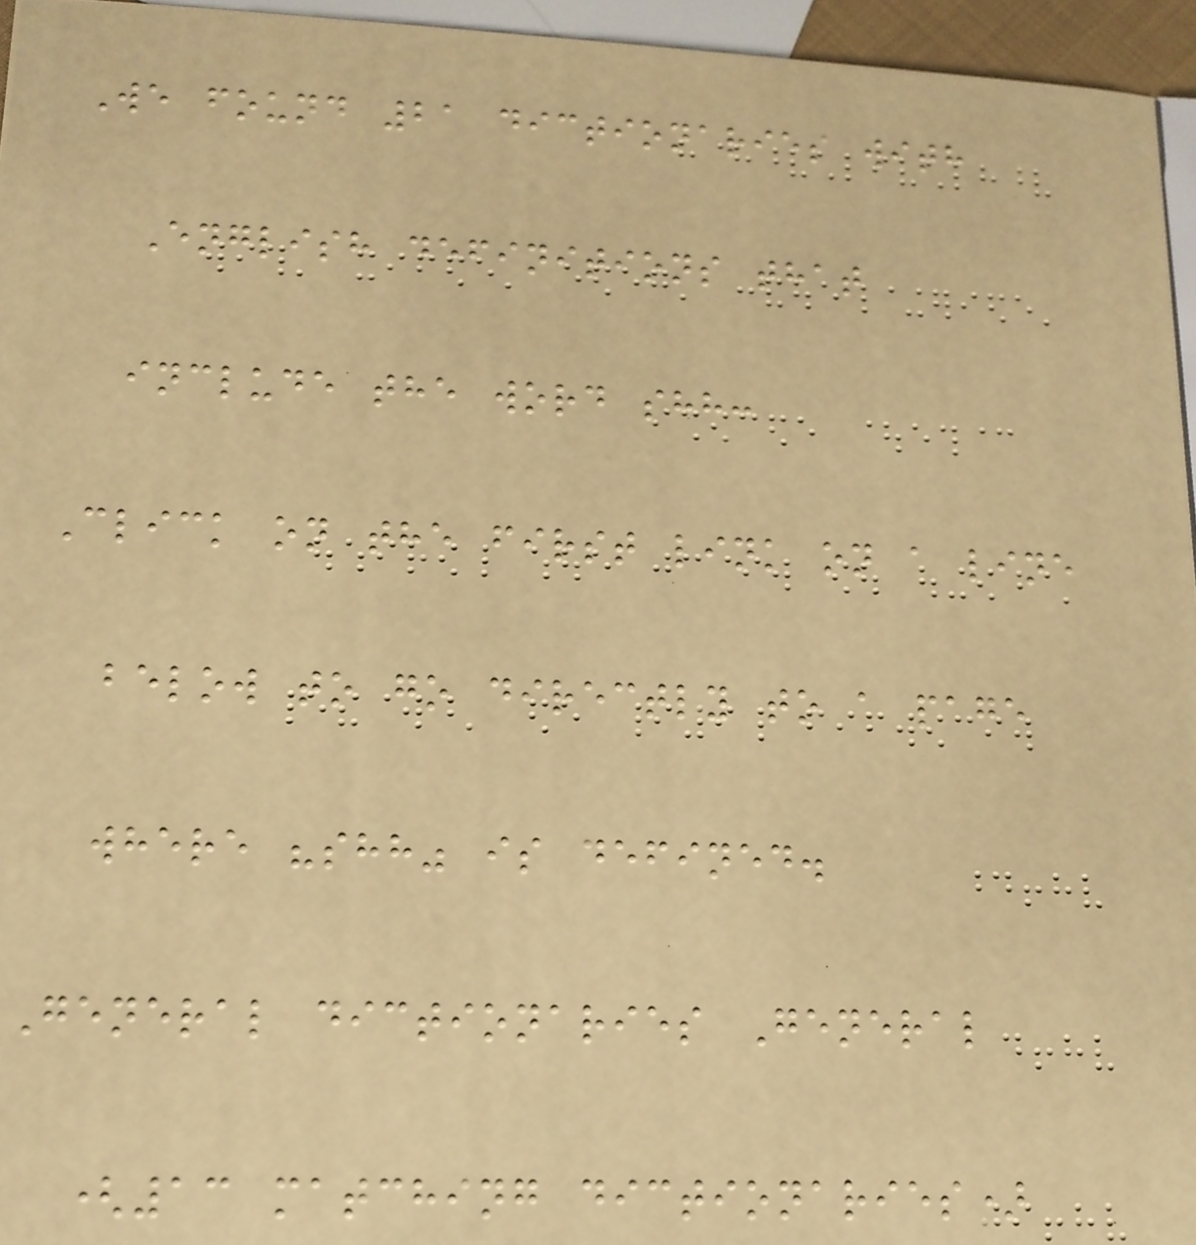We found 21 dictionaries with
English definitions that
include the word shh:
Click on the first link on a line
below to go directly to a page
where "shh" is defined.
General dictionaries General
(13 matching dictionaries)
